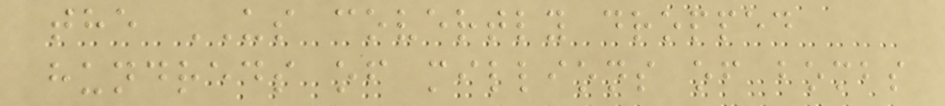the US covertly dropped
hundreds of millions of bombs
